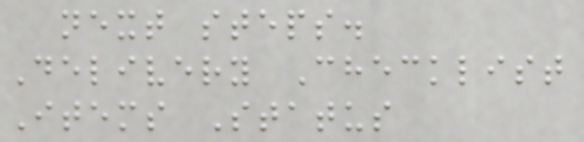next steps.
Delivery Checklist
Items Status
